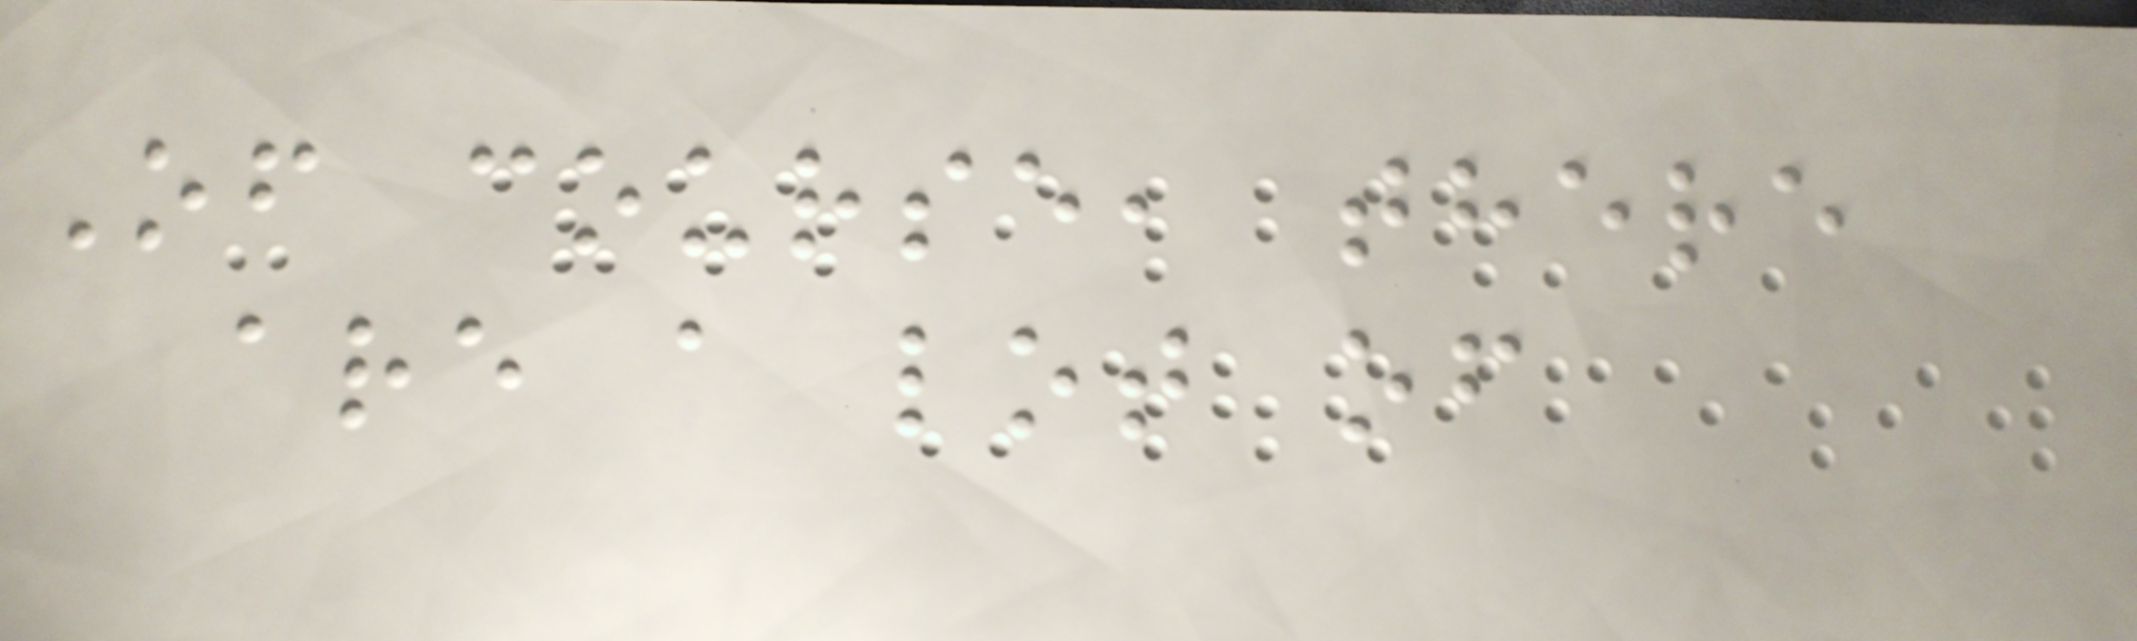Of course, there
are a lot of
